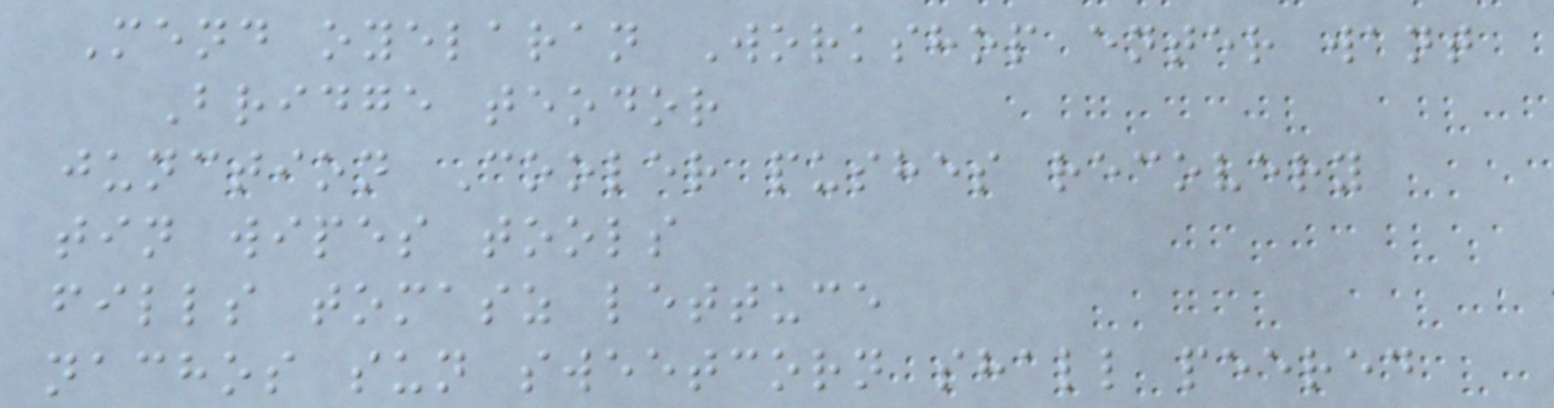Mend oyelaran Workshop enter want
Bridge teodor
junction Cooler pushes recovery
tin wipes tools
fills tomasz lettuce
nachos sun sweetcorn shall peered
